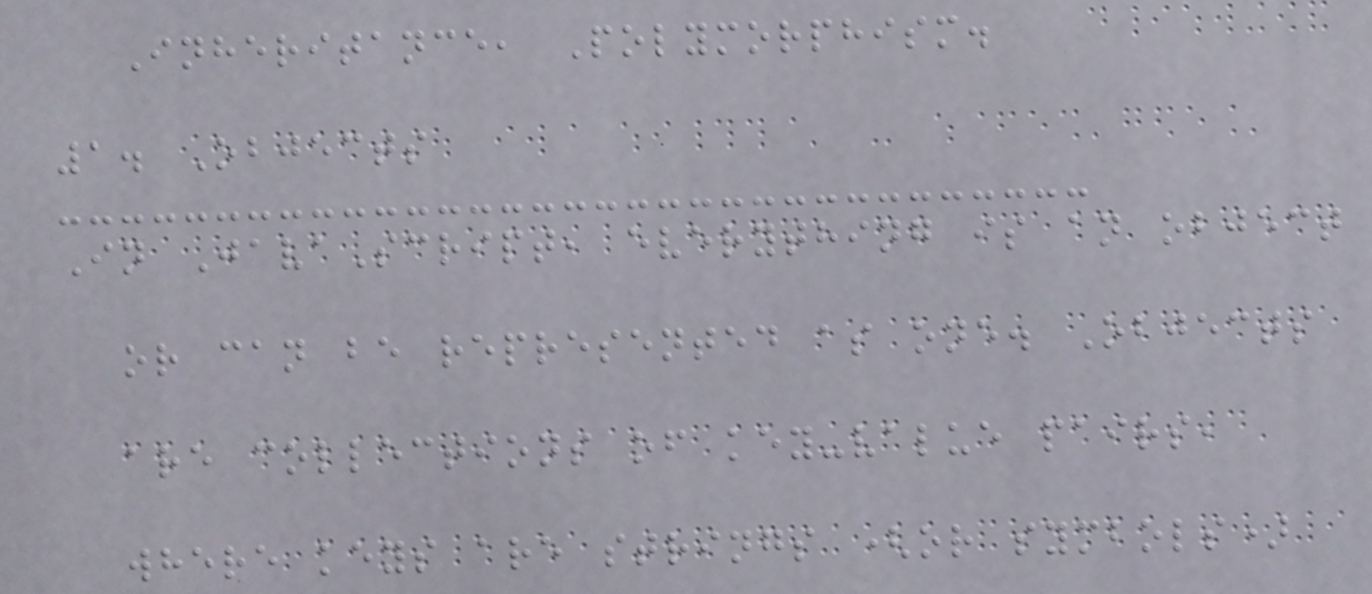Inheritance, Polymorphism.
1. Objects
In JavaScript, everything is an object
or can be represented as one. Objects
are collections of key-value pairs,
where keys are strings (or symbols)
